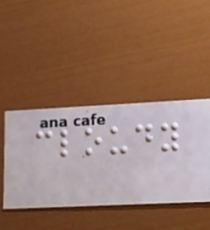cloudy
